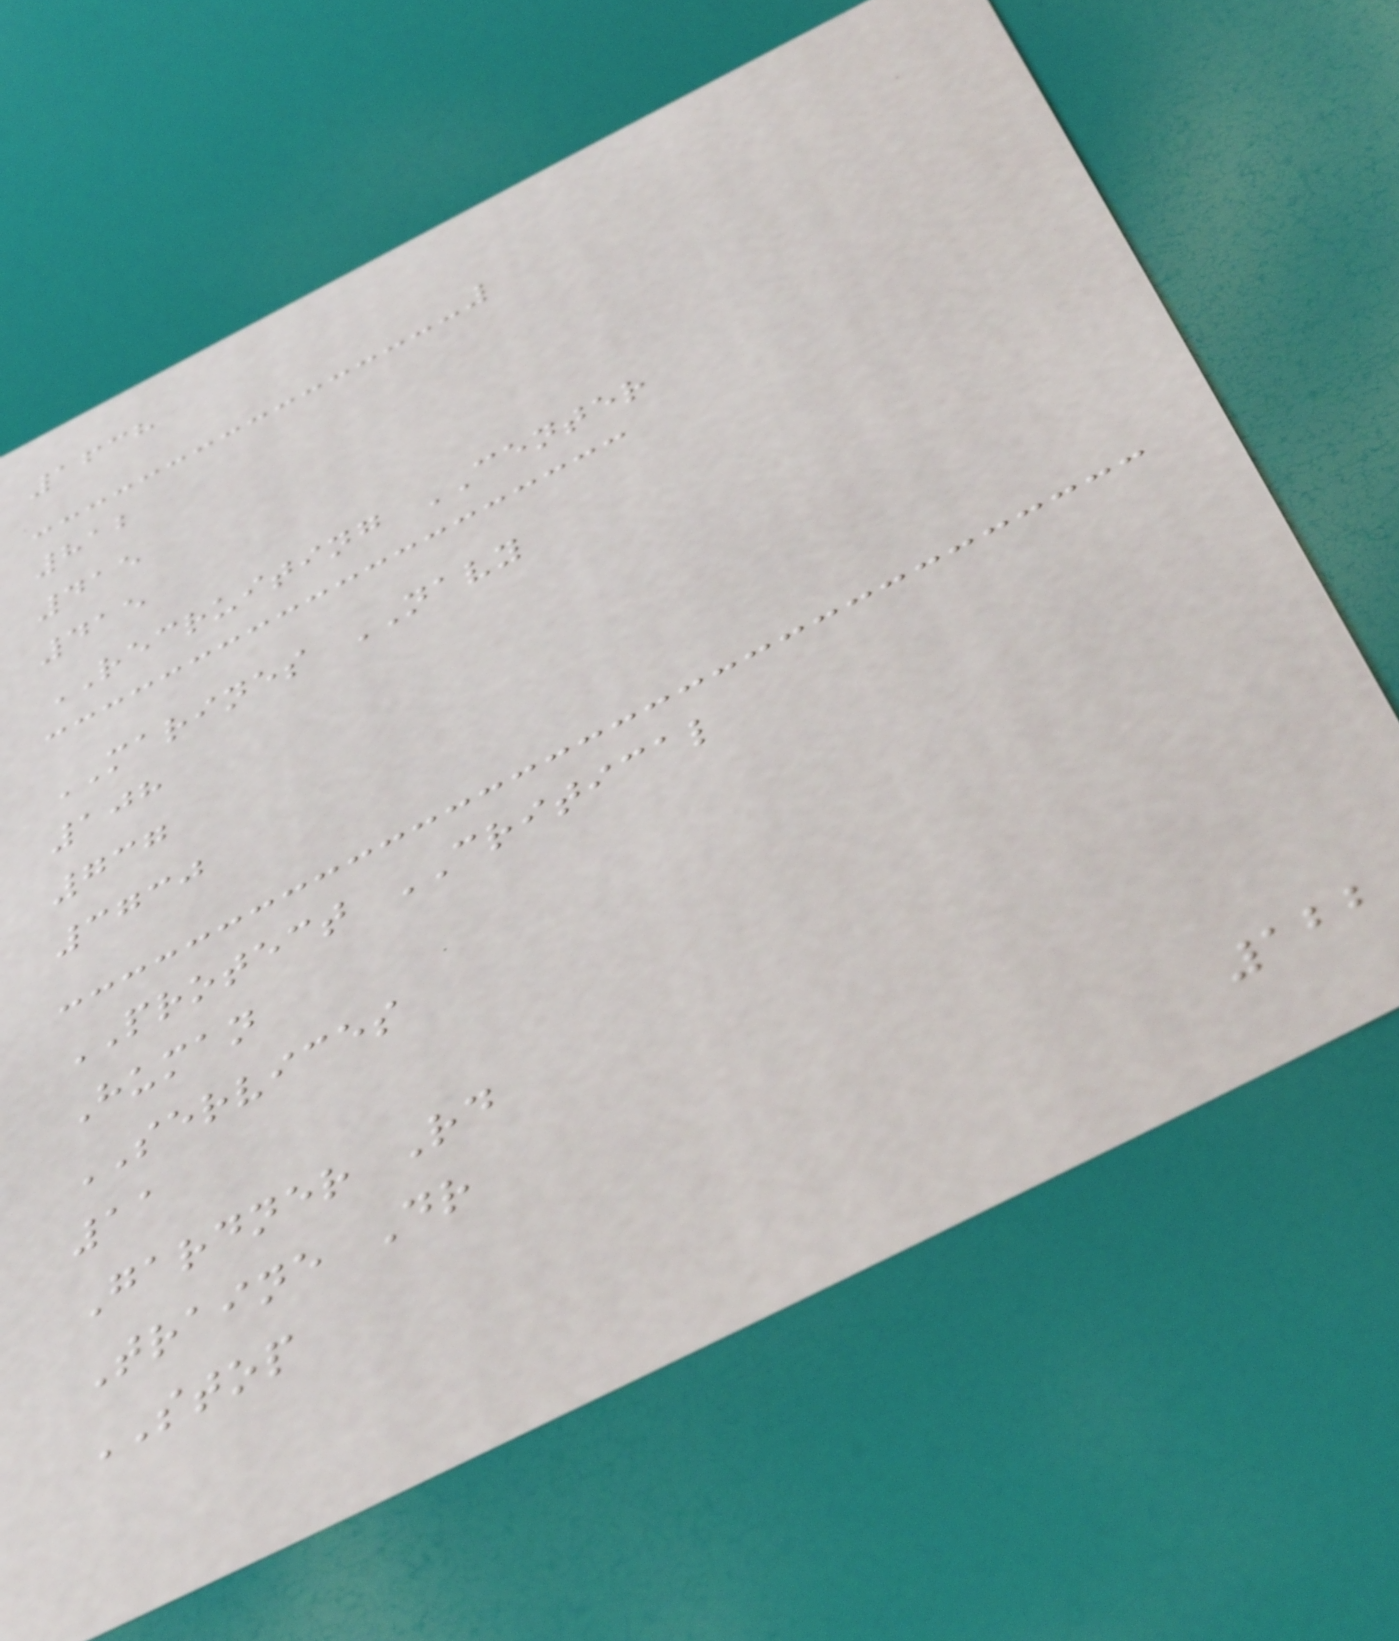1638
812
415
415
RECRUITING CENTER
MARINES NAVY
108
737
3730
PROTECT CRITICAL
Human
SERVICES
11
Gardner Rd
Traine Dr
STOP
122
